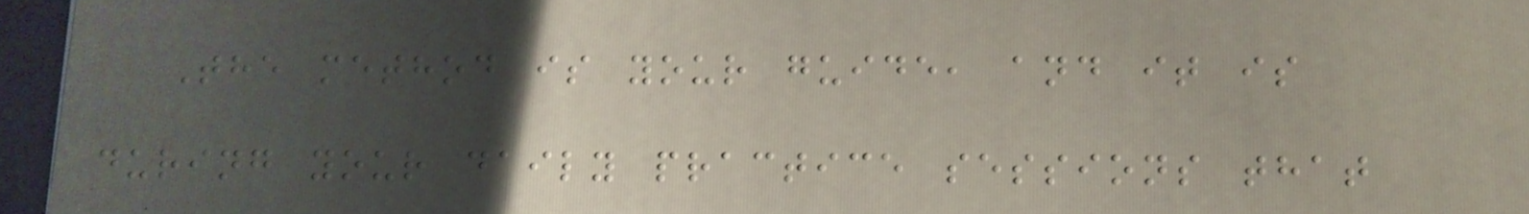The method is your guide, and it is
during your daily practice sessions that
